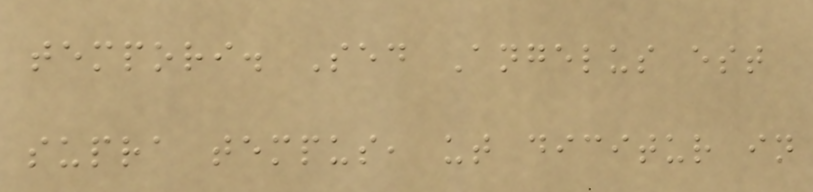tempori. Sed Angelus est
supra tempus, ut dicitur in
